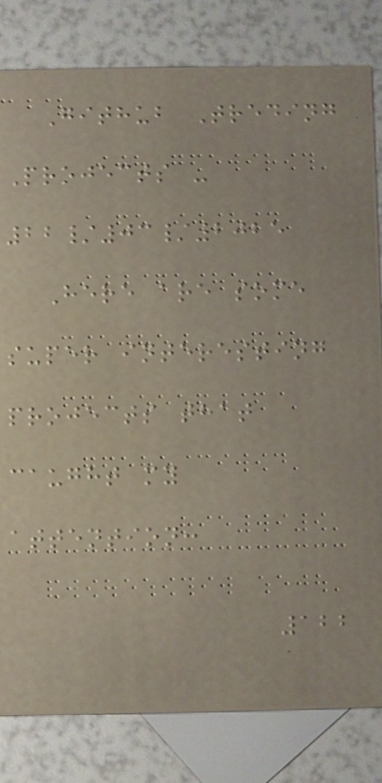Github Treding
Projects -
22/03/2025
Here are some
super interesting
projects that
caught my
attention:
122
